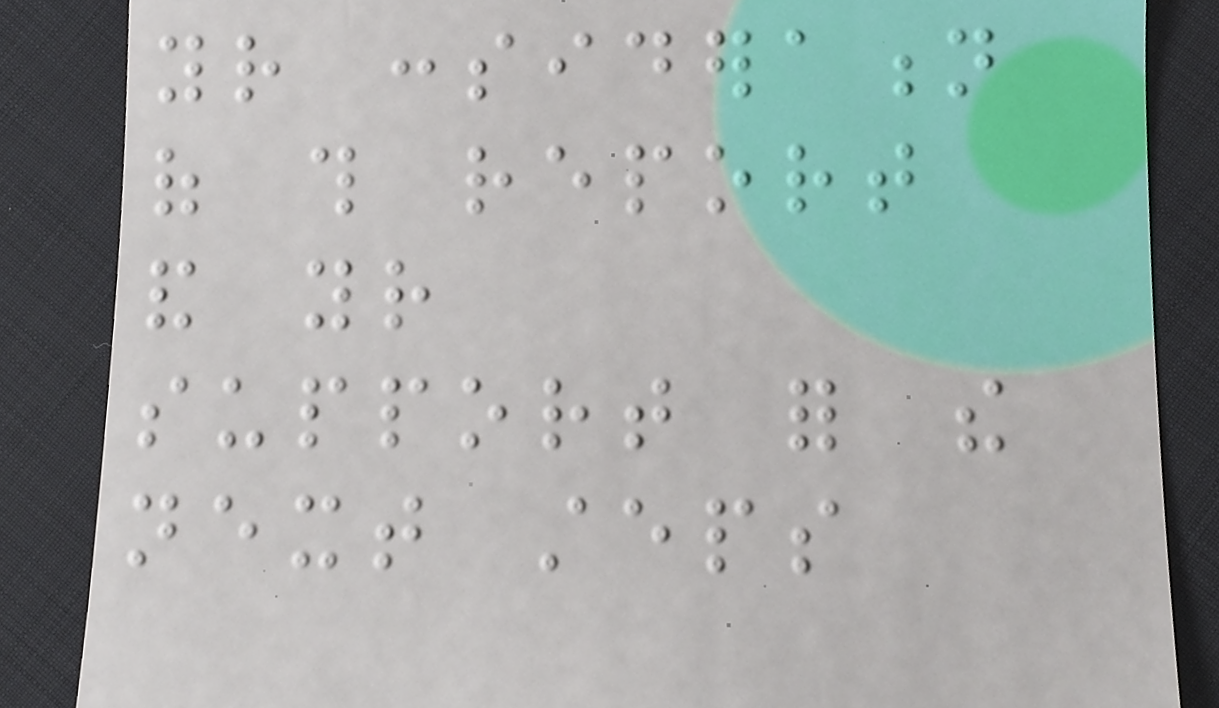your consideration
of this report
and your
support for the
next steps
